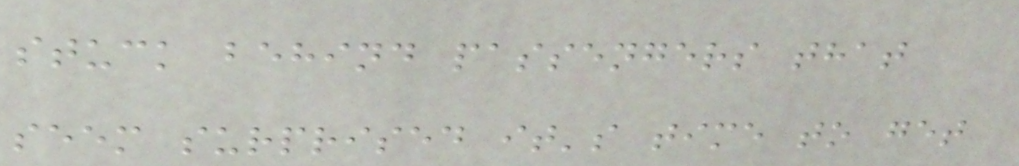stuck behind passengers that
seem surprised it's time to get
